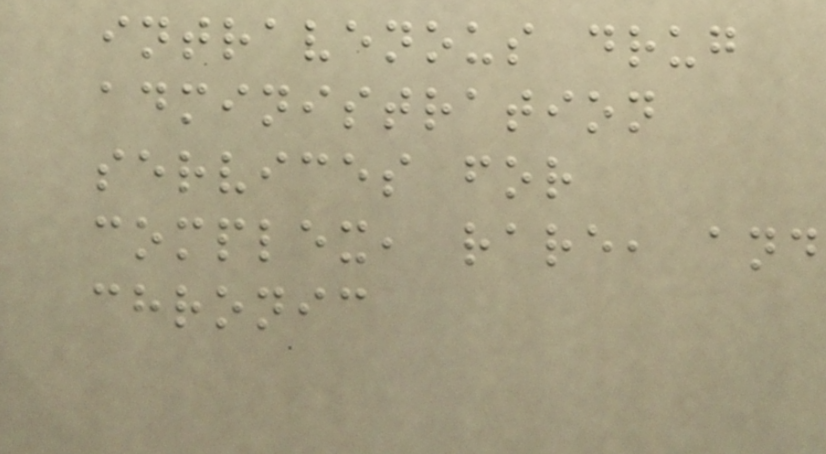intravenous drug
administration
services for
complex, rare, and
chronic
